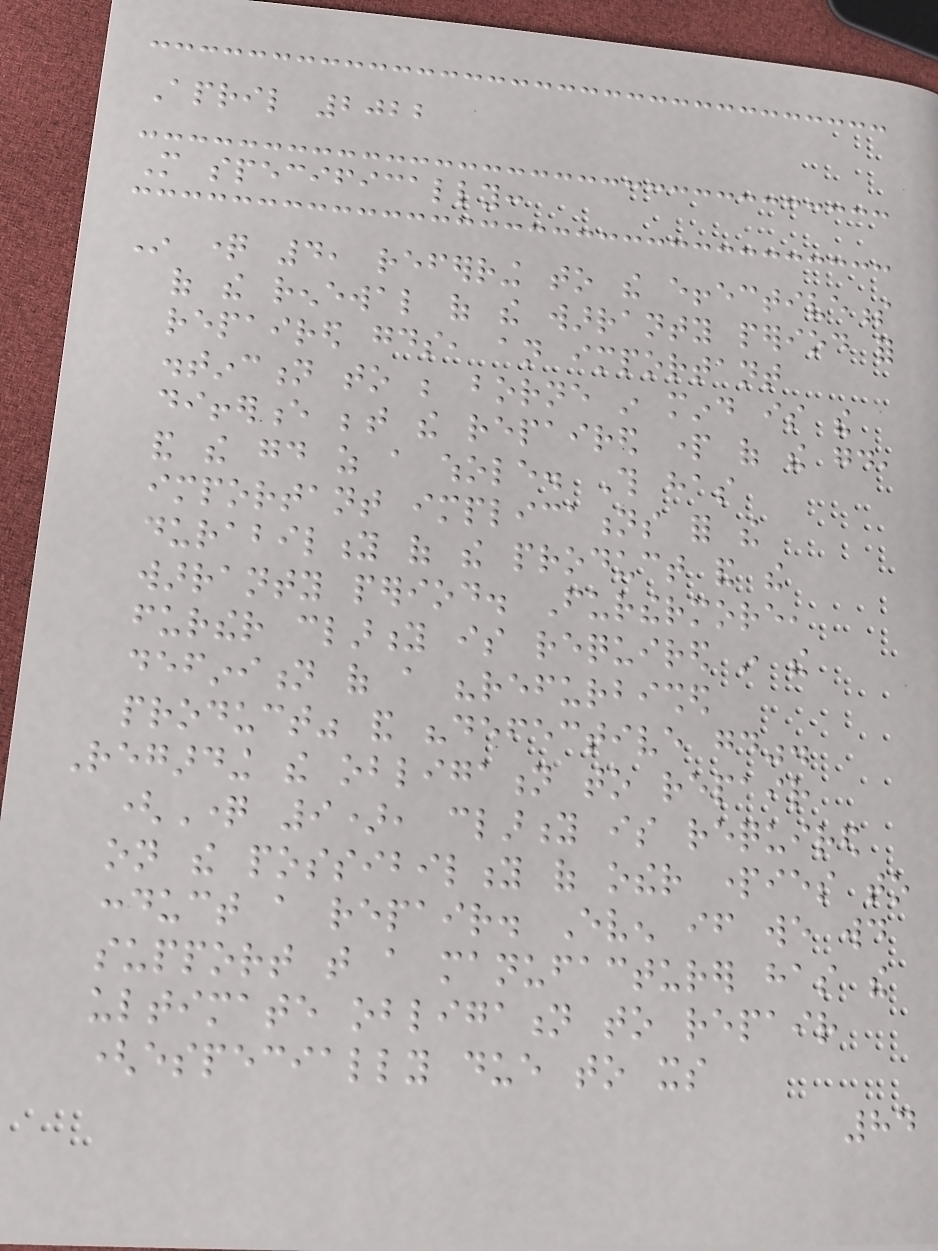April 2022
More specifically:
In question 4, referring to the effectiveness
of the renewal of the warranty period for
repaired goods, an important
distinction to be borne in mind is the
difference between the repaired part of the good,
and the good as a whole. This has
important implications for the
durability of the product and the
warranty period. Furthermore,
further clarity is required in the
definition of a "refurbished
product" and "defective good".
Regarding the obligation to repair
(Question 9), clarity is required
on the possibility of other parties to
conduct a repair. Even if we would
support that a manufacturer has the
ultimate obligation to repair
(especially due to its
84
